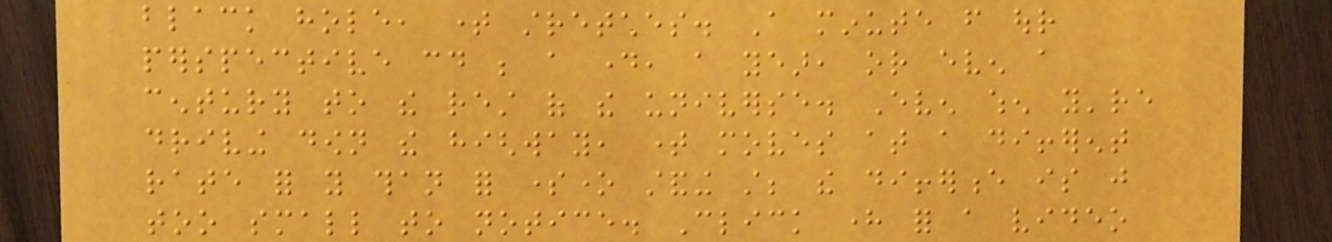black hole, time stretches. A minute from our
perspective could be a day, a year, or even a
century to the rest of the universe. Even when you're
driving down the highway, time moves at a different
rate for you than for someone standing still; the difference is just
too small to notice. Click here for a video
